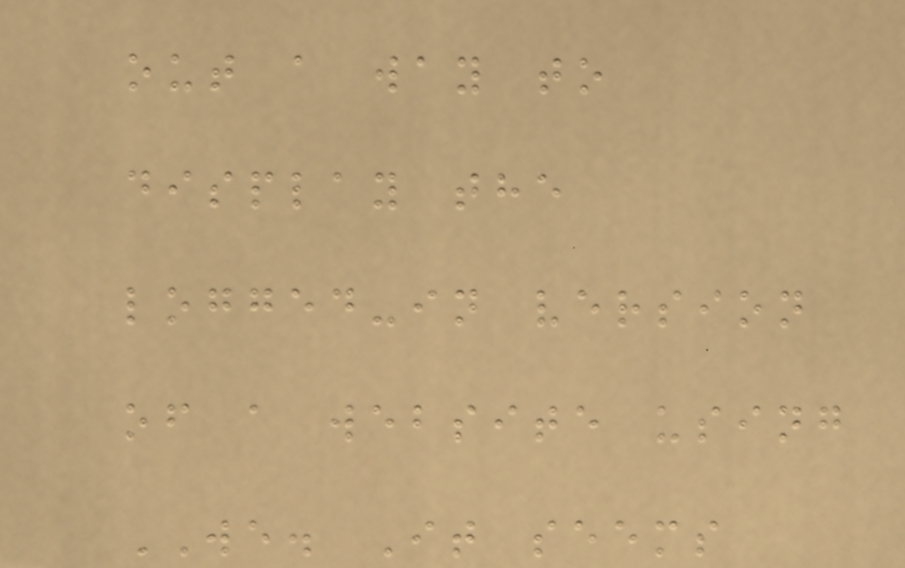out a way to
display the
logged-in version
of a website using
WE. It seems
